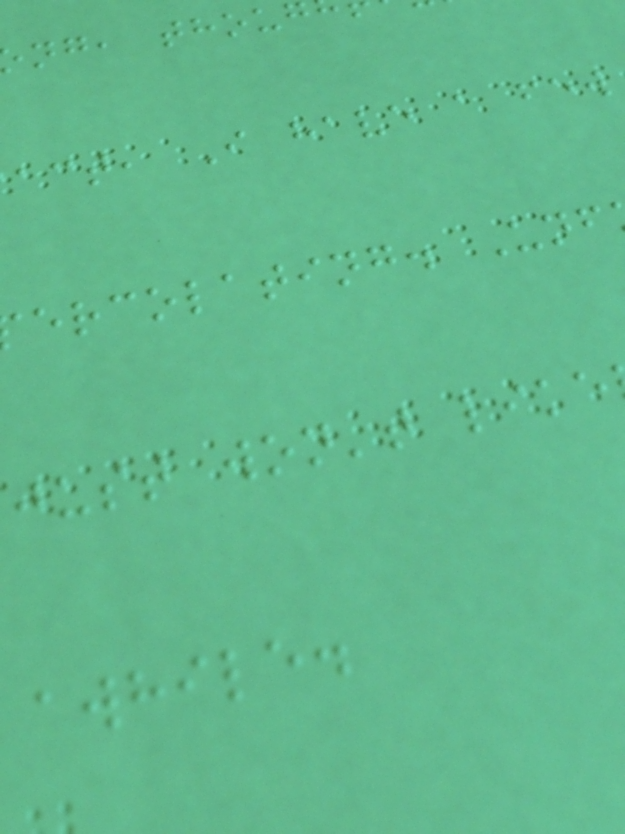ng, thou
act, I have a few
ercolating. Unf
just won't like
awhile.
